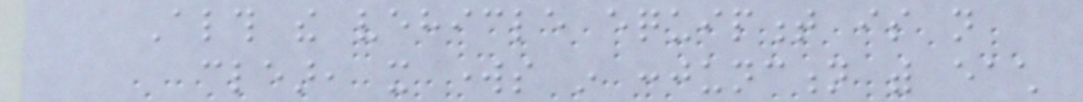Although the vehicle equipment is not
clear, it works in conjunction with each
